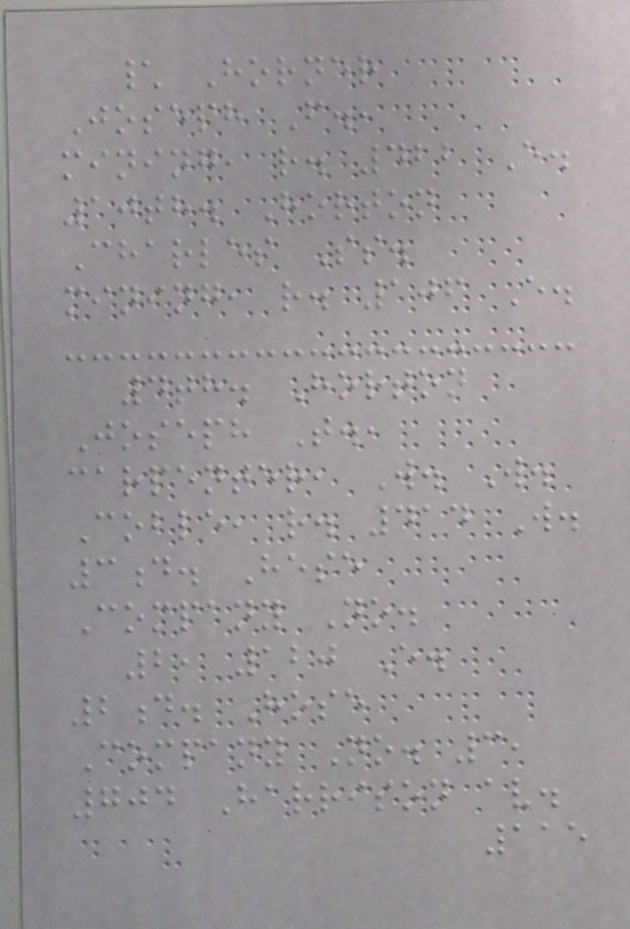\ Horner
Joseph F.,
mining, r. 422 E.
10th. Horton
Charles Ss.
mining, r. 106 E.
4th. Horton
Joseph T.,
carpenter, W. W.
Coble, r. 414 W.
3d. Hese
Company No.
2, 120 E.
2d. Hose
Company No. 3,
704 Harrison av.
115
